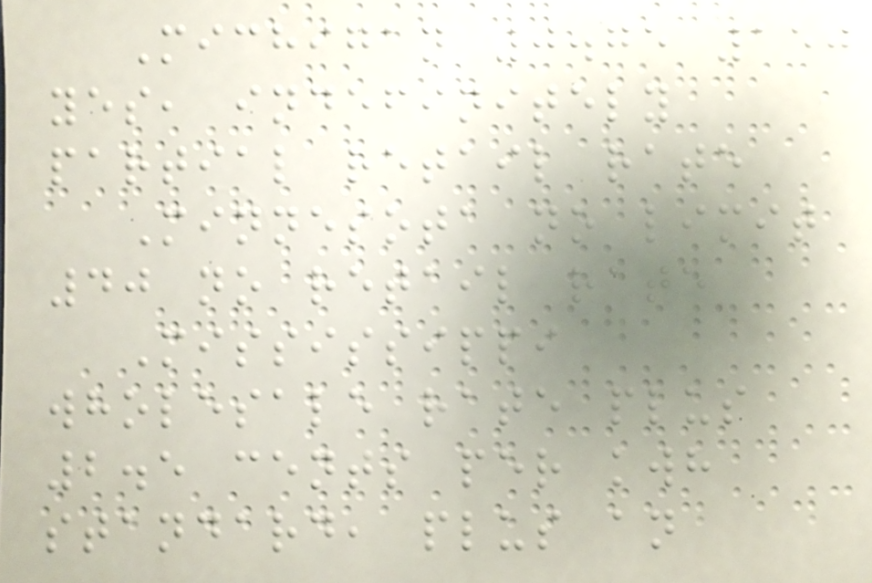Michigan 0.75 150
yes, indefinitely
partial retail rate
Minnesota no limit
40 no retail rate
Mississippi
wholesale rate plus
2.5 cents per kwh
standard, plus an
